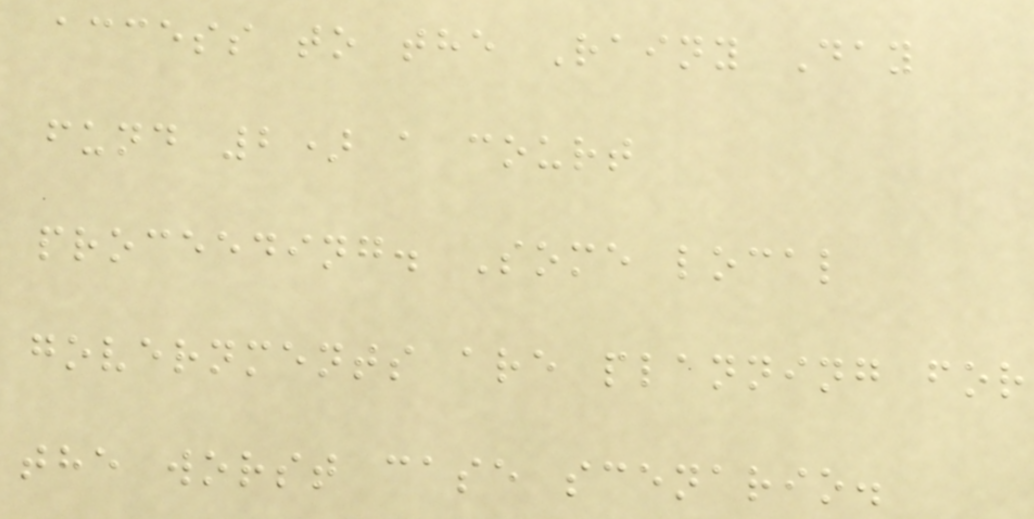access to the Rainy Day
fund 2) a court
proceeding. Some local
governments are planning for
the worst case scenario.
